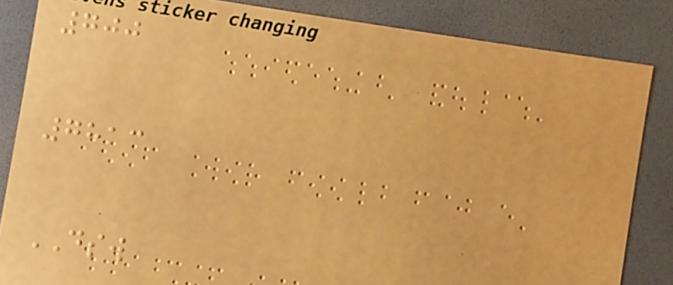700
7813
DSW
